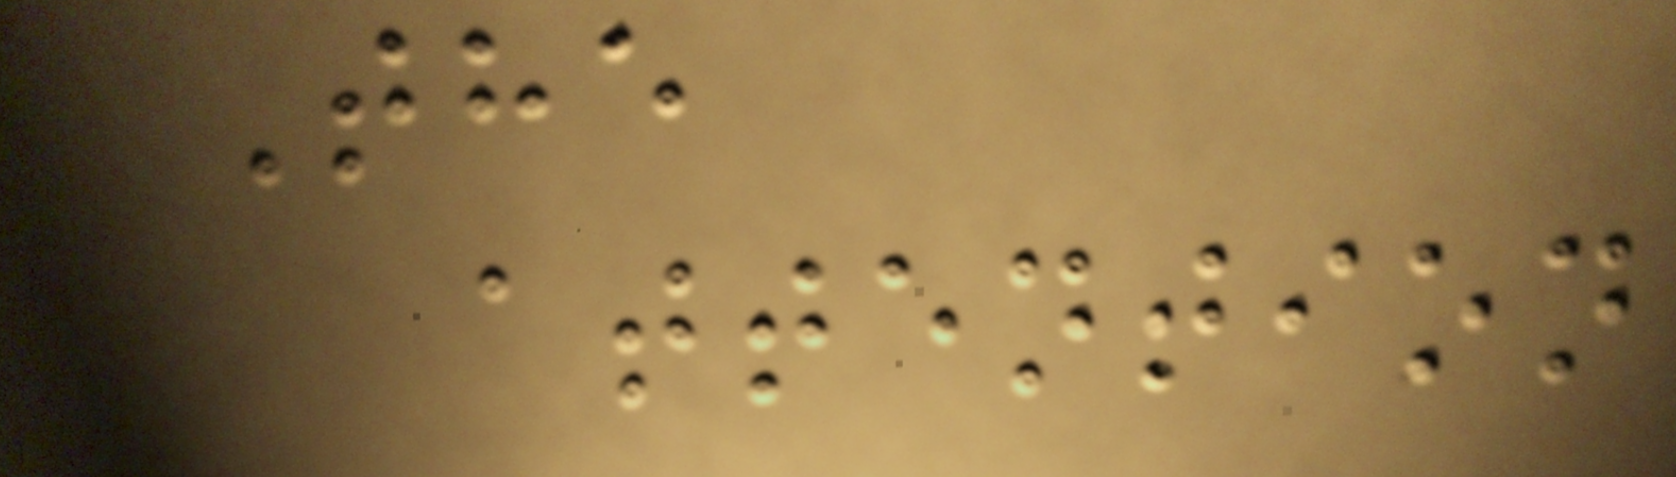The
attention
